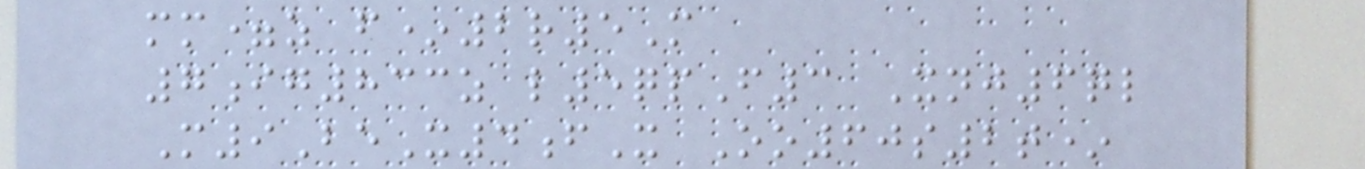mm=z f*2r5M
7ig833z l5qpF3 Xnj6ql
M9BeX4fX Oo60s2t*
